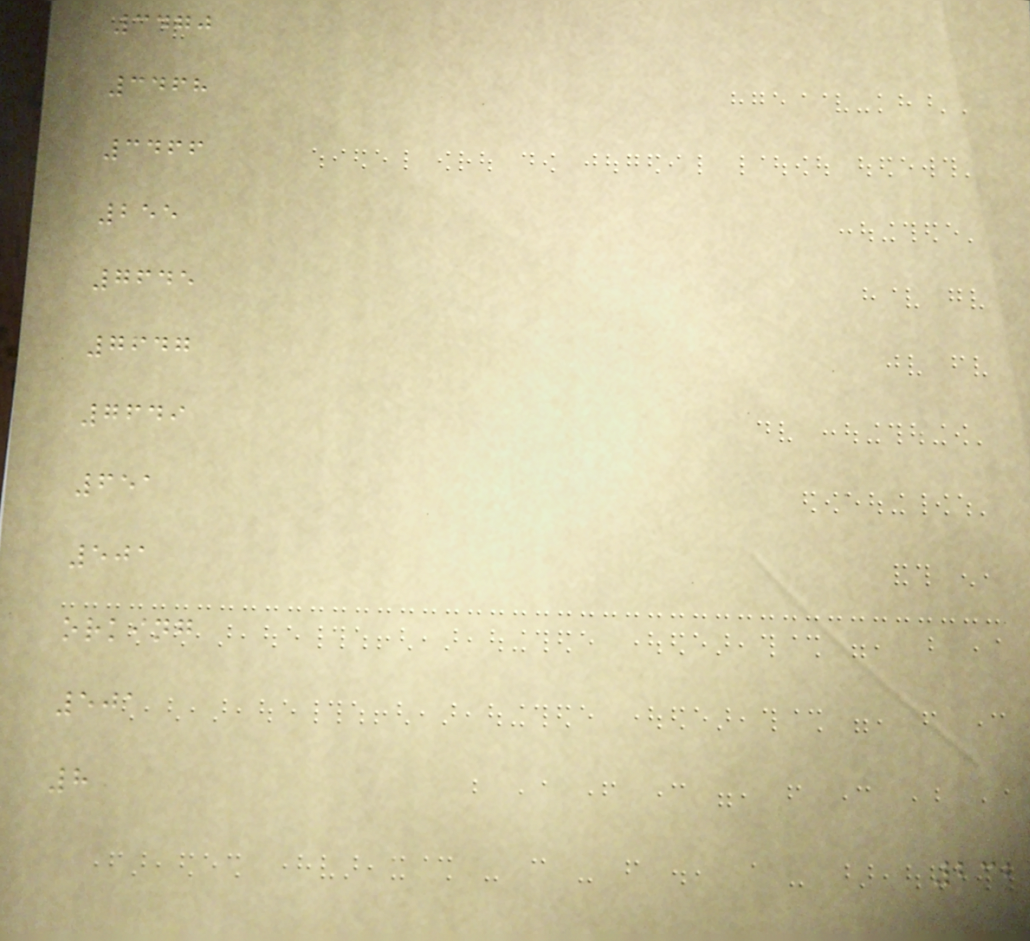3470
3468
3466
255
7645
7647
7649
651
501
orking
501
8
232
